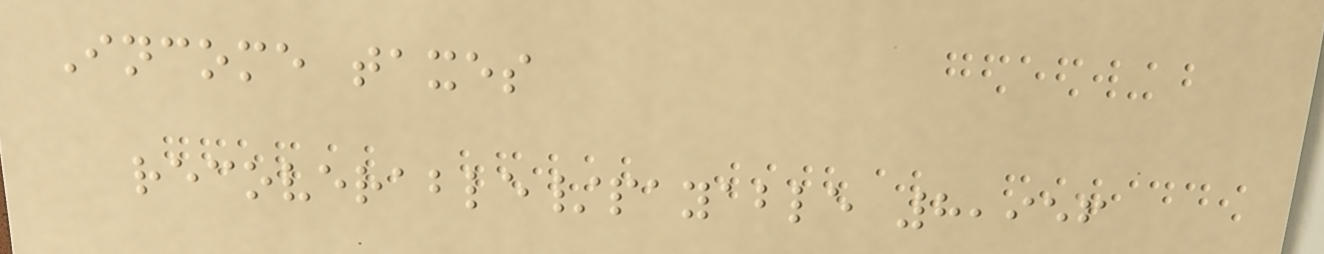Income taxes
recoverable/payable 8,956
